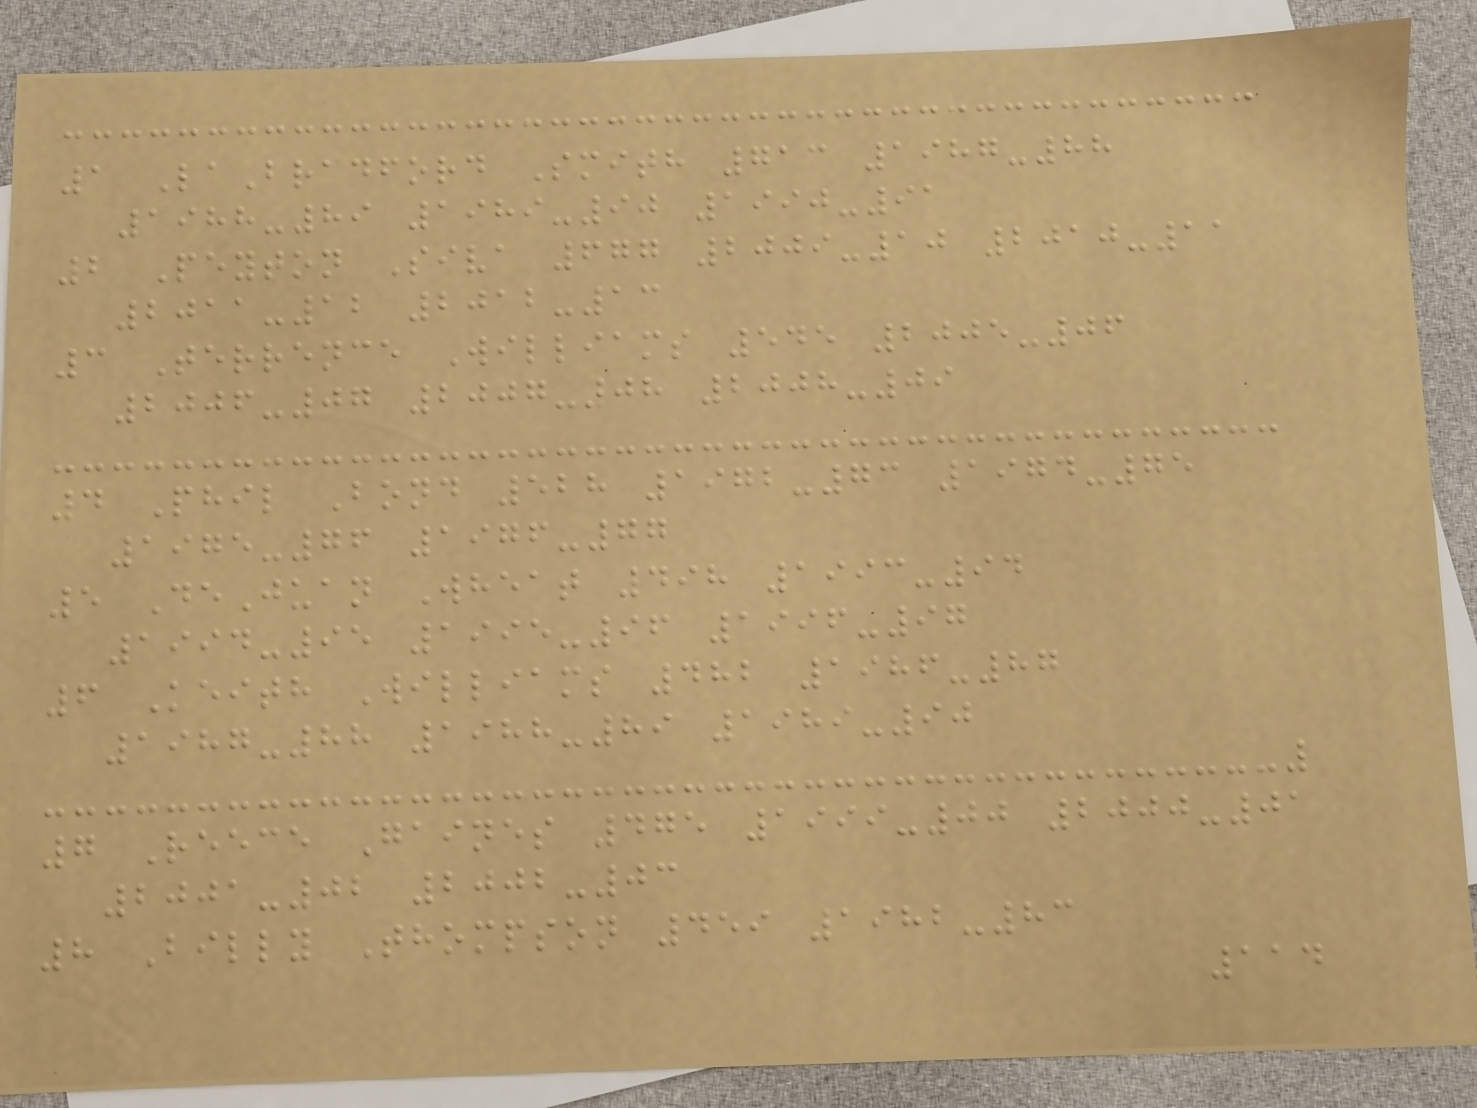1 LaBradford Smith 713 1987-88
1988-89 1989-90 1990-91
2 Peyton Siva 677 2009-10 2010-11
2011-12 2012-13
3 Terrence Williams 545 2005-06
2006-07 2007-08 2008-09
4 Phil Bond 528 1972-73 1974-75
1975-76 1976-77
5 DeJuan Wheat 498 1993-94
1994-95 1995-96 1996-97
6 Keith Williams 482 1986-87
1987-88 1988-89 1989-90
7 Reece Gaines 475 1999-00 2000-01
2001-02 2002-03
8 Billy Thompson 459 1982-83
114
